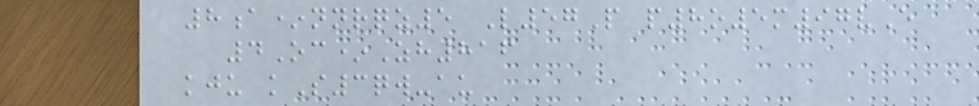8a*nnrqz5 L57P p8o5m97vE
4Oc*Zh816
kju kS3qw-au
